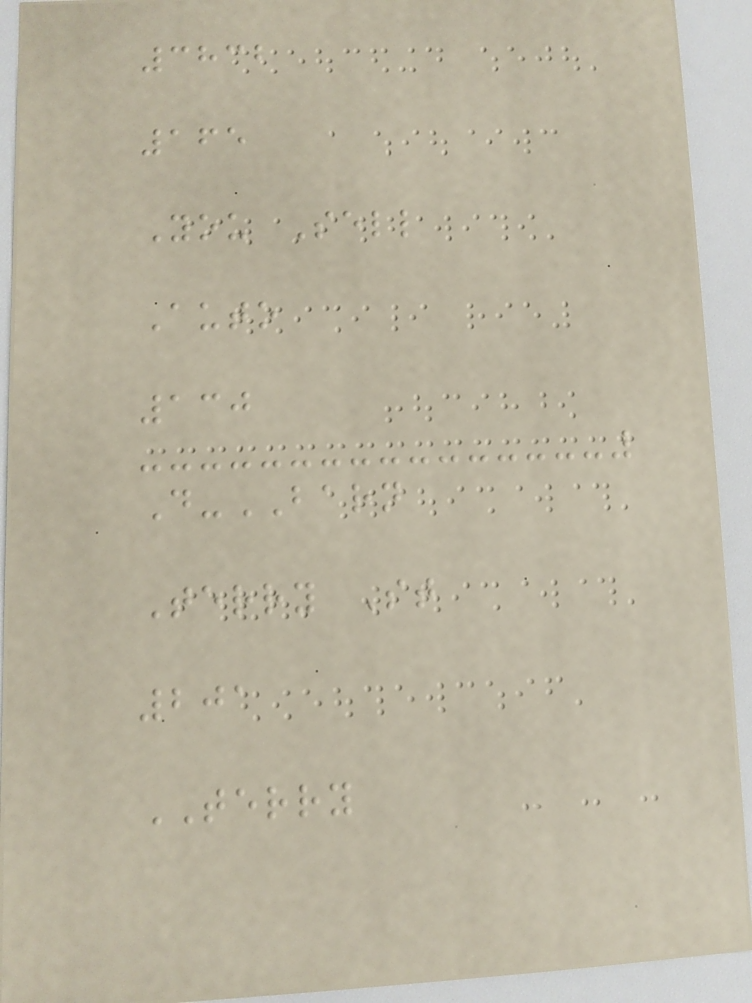3832
165
You Sell
Auto
130
D-BARN
Terry St
201
TERRY
